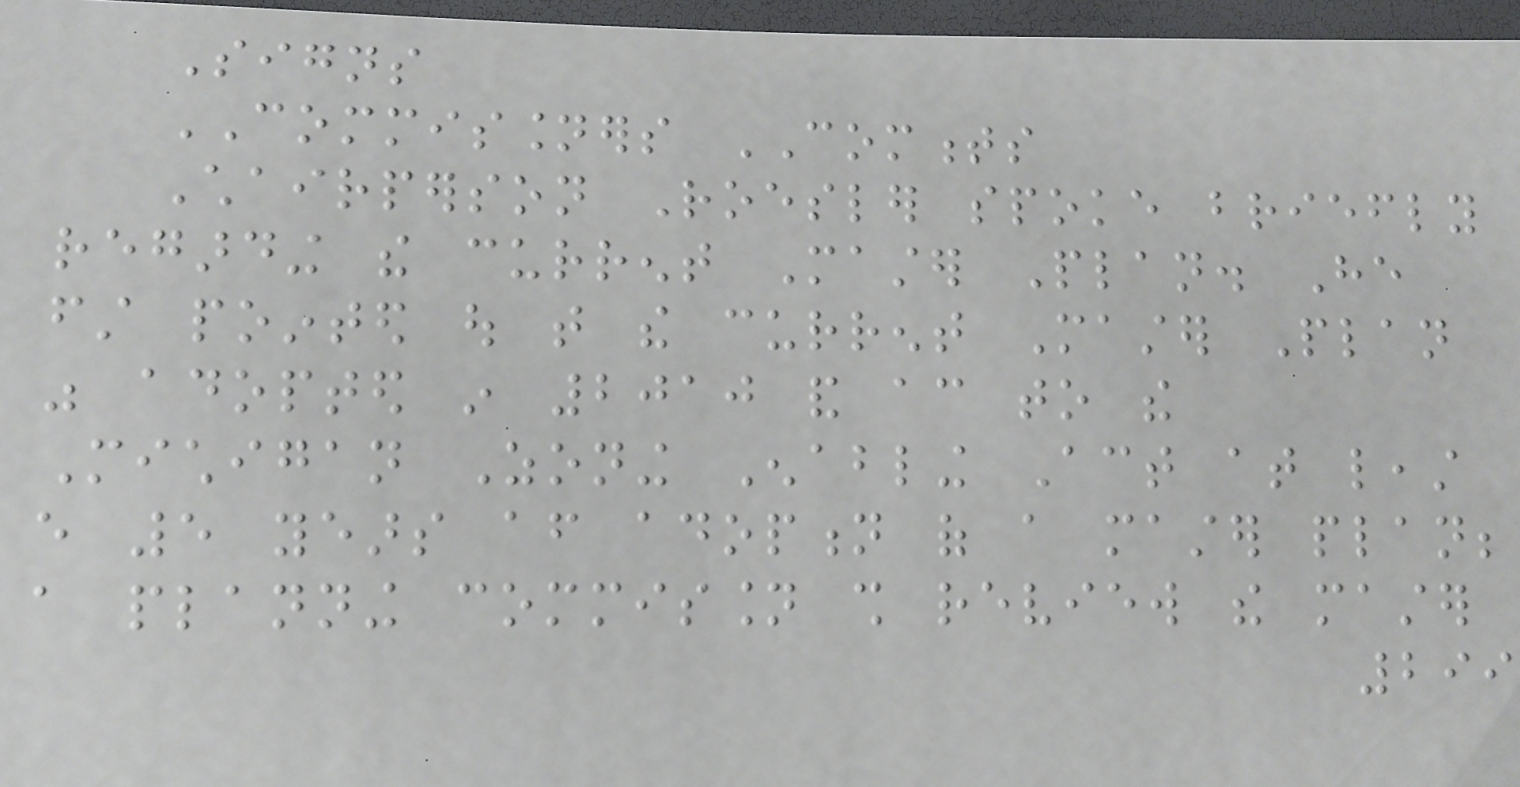Signs
COMMISSIONERS COMMENTS
Chairperson Roesler spoke briefly
regarding the current Master Plan. He
first pointed out that the current Master Plan
was adopted in 2010 and according to the
Michigan Zoning Enabling Act at least
every 5 years after adoption of a master plan;
a planning commission shall review the master
299
